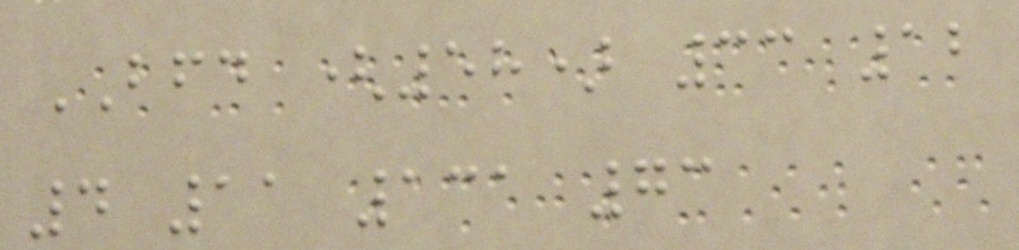BFD (58) 33 12
4 11 131 73
